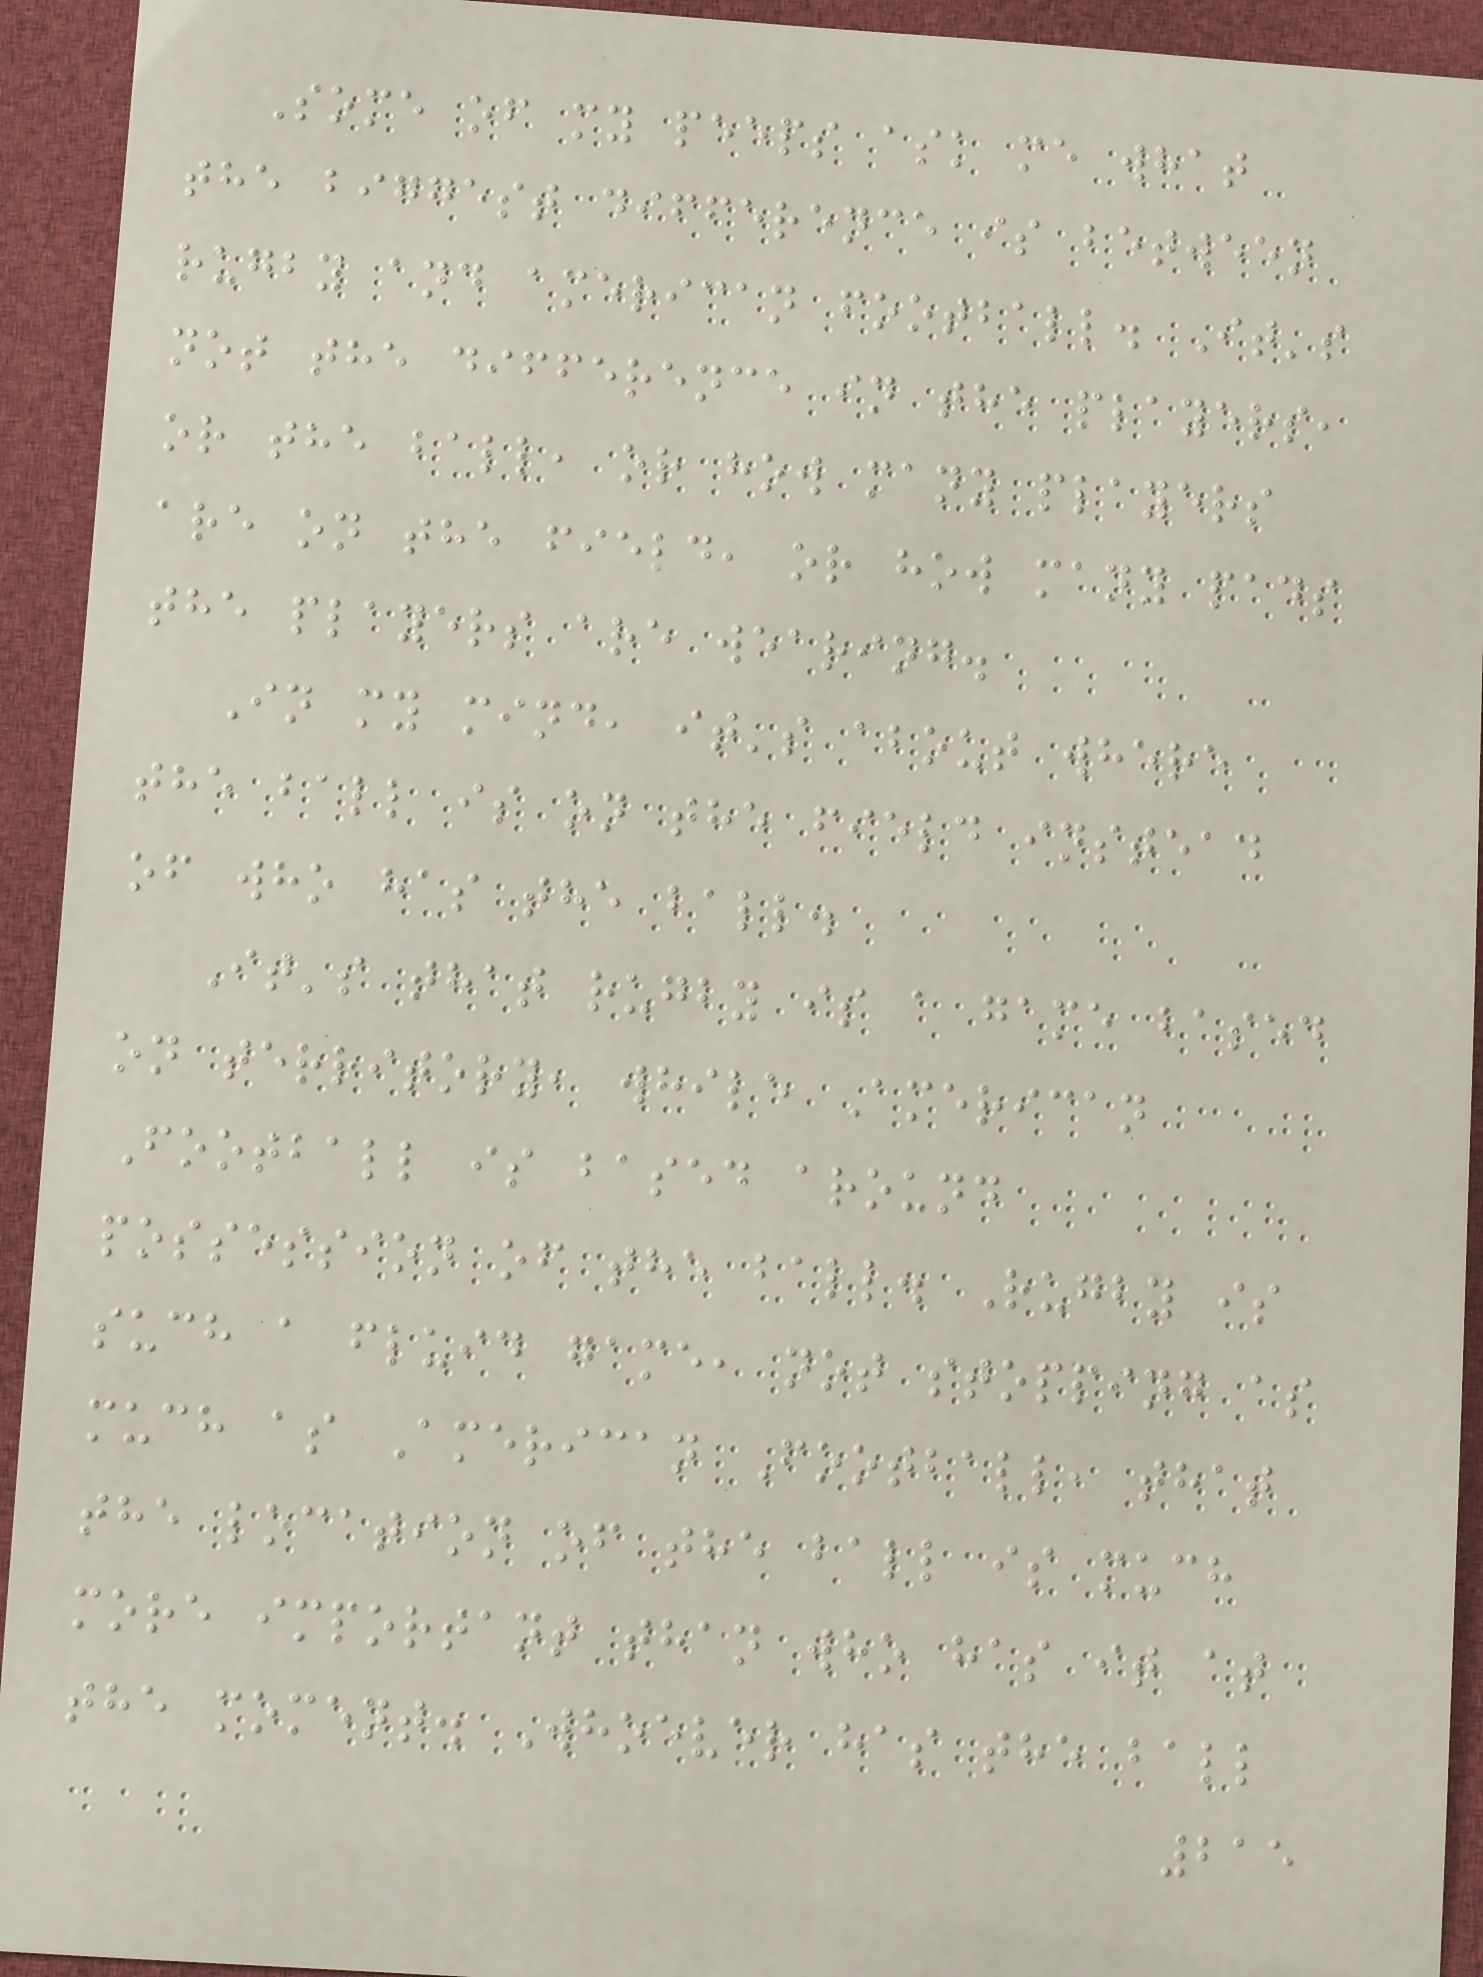Some of my peeps ask me what
the biggest difference is between
rugby and american football. It's
not the difference in the players,
or the ball, or how many players
are on the field, or how many pads
the players are wearing.
In my mind, it's about where
the ball is on the field instead
of who has the ball.
It's that rugby is a game based
on territory, while American
Football is based around
possession of the ball. Rugby is
such a fluid game, not stopping as
much as American Football, that
the location of the ball is much
more important than who has it at
the moment. Whoever has the ball
215
